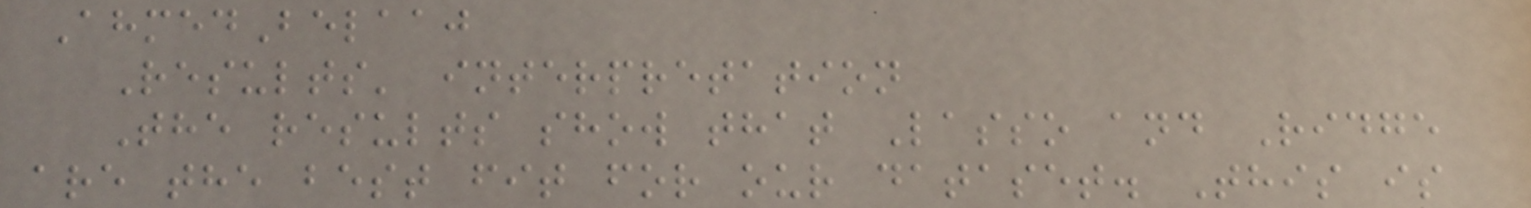AhmedBelaaj
Results' interpretation
The results show that Lasso and Ridge
are the best fit for our dataset. This is
